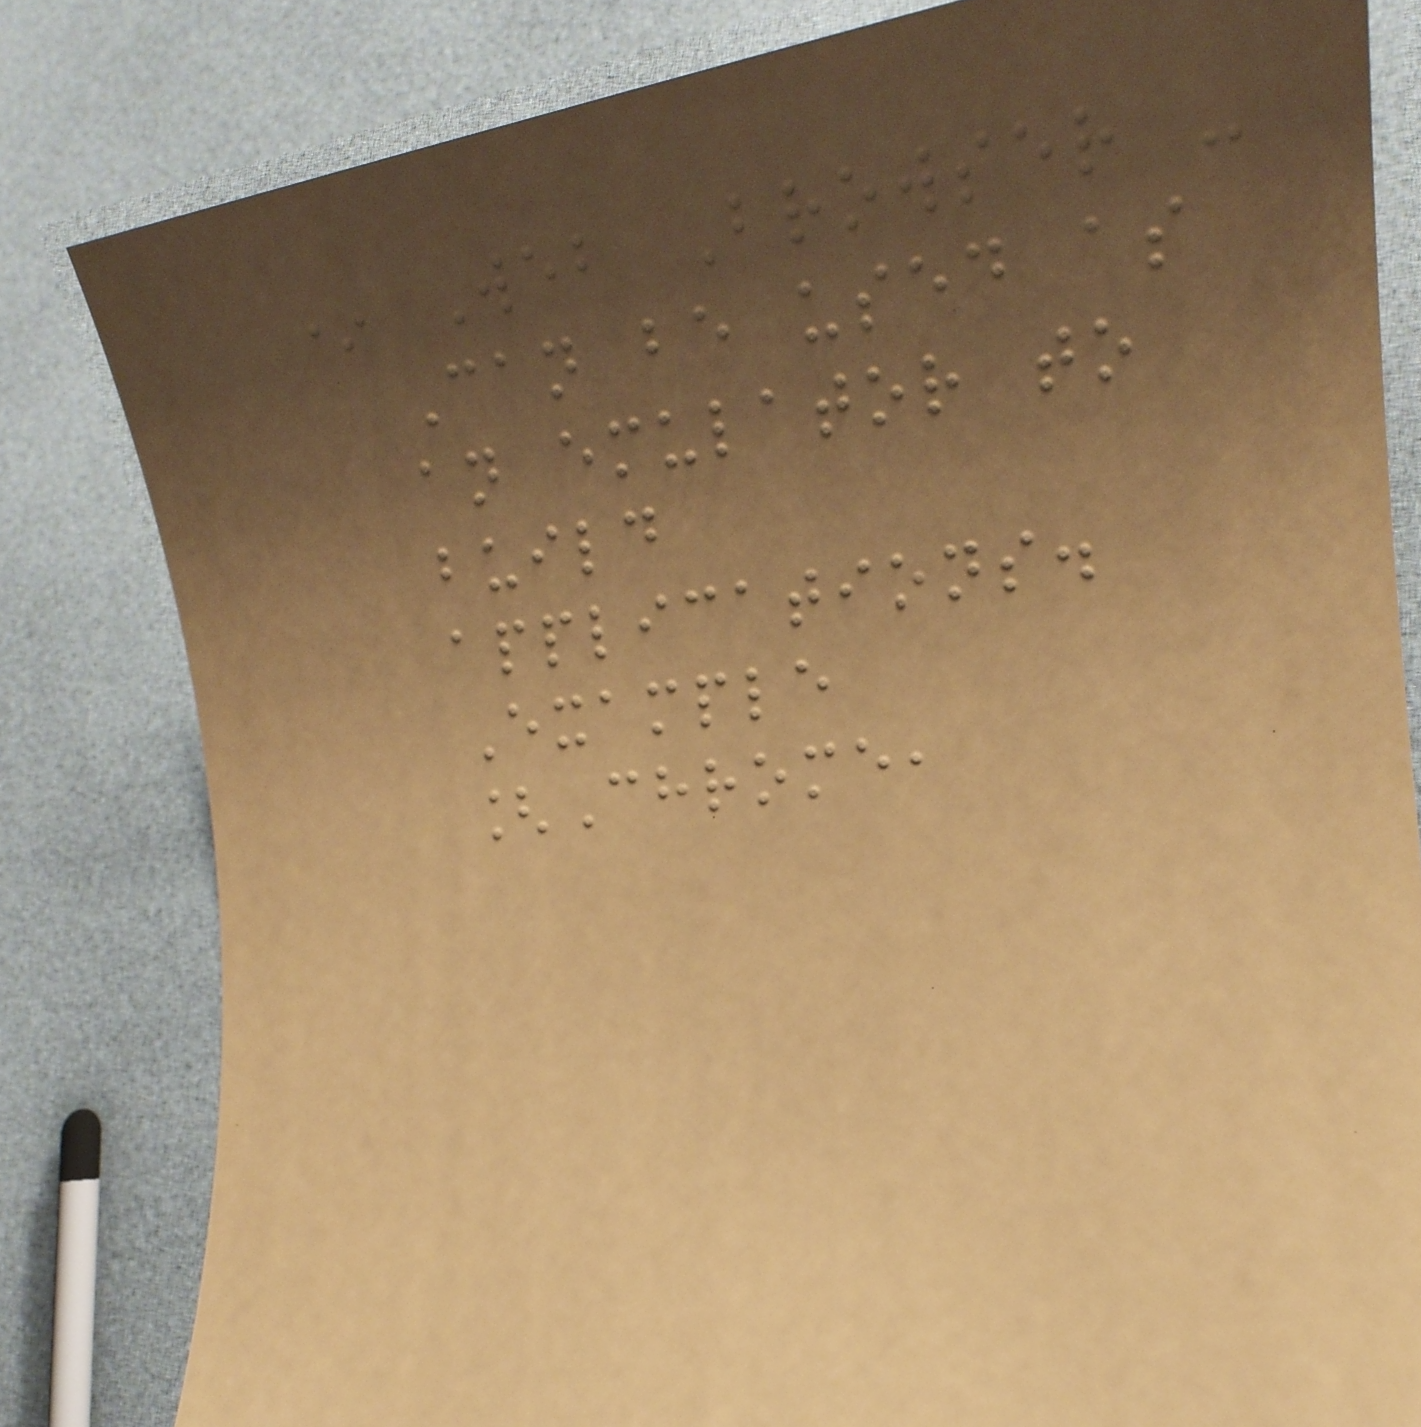* Web Browser -
Can be used as
an emulator to
build
applications.
Example
[Chrome,
